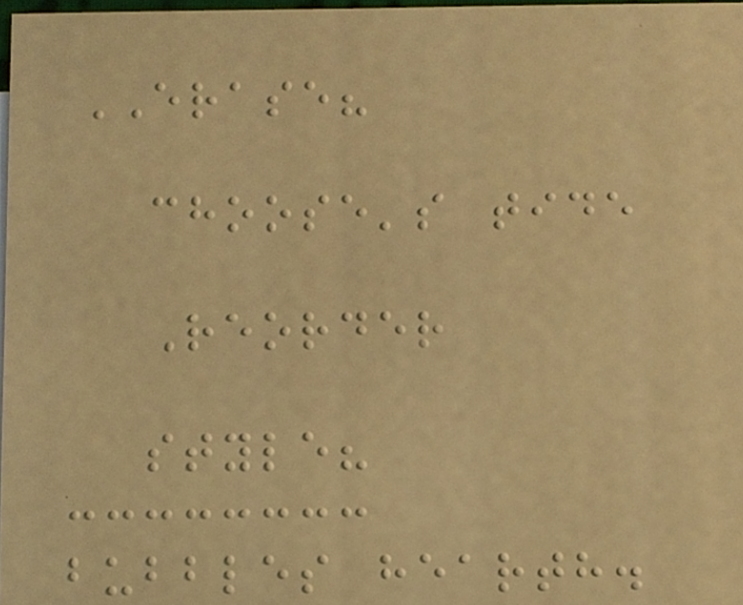ERASE?
choose's tide
Reorder
style?
bubbles hearth.
